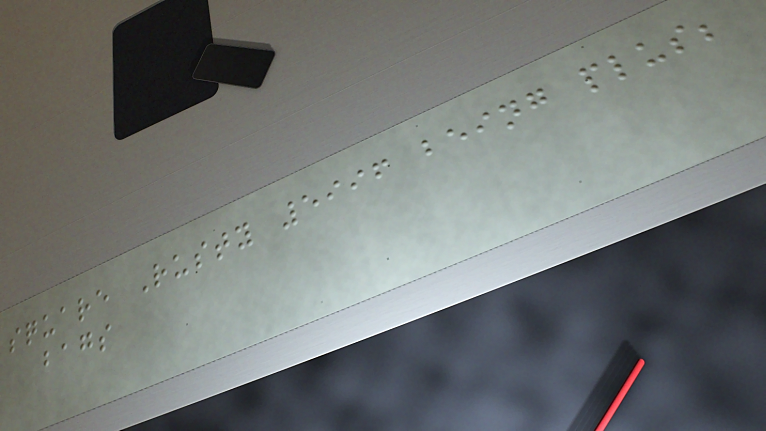square Rusty 5996 being plus;
bags
